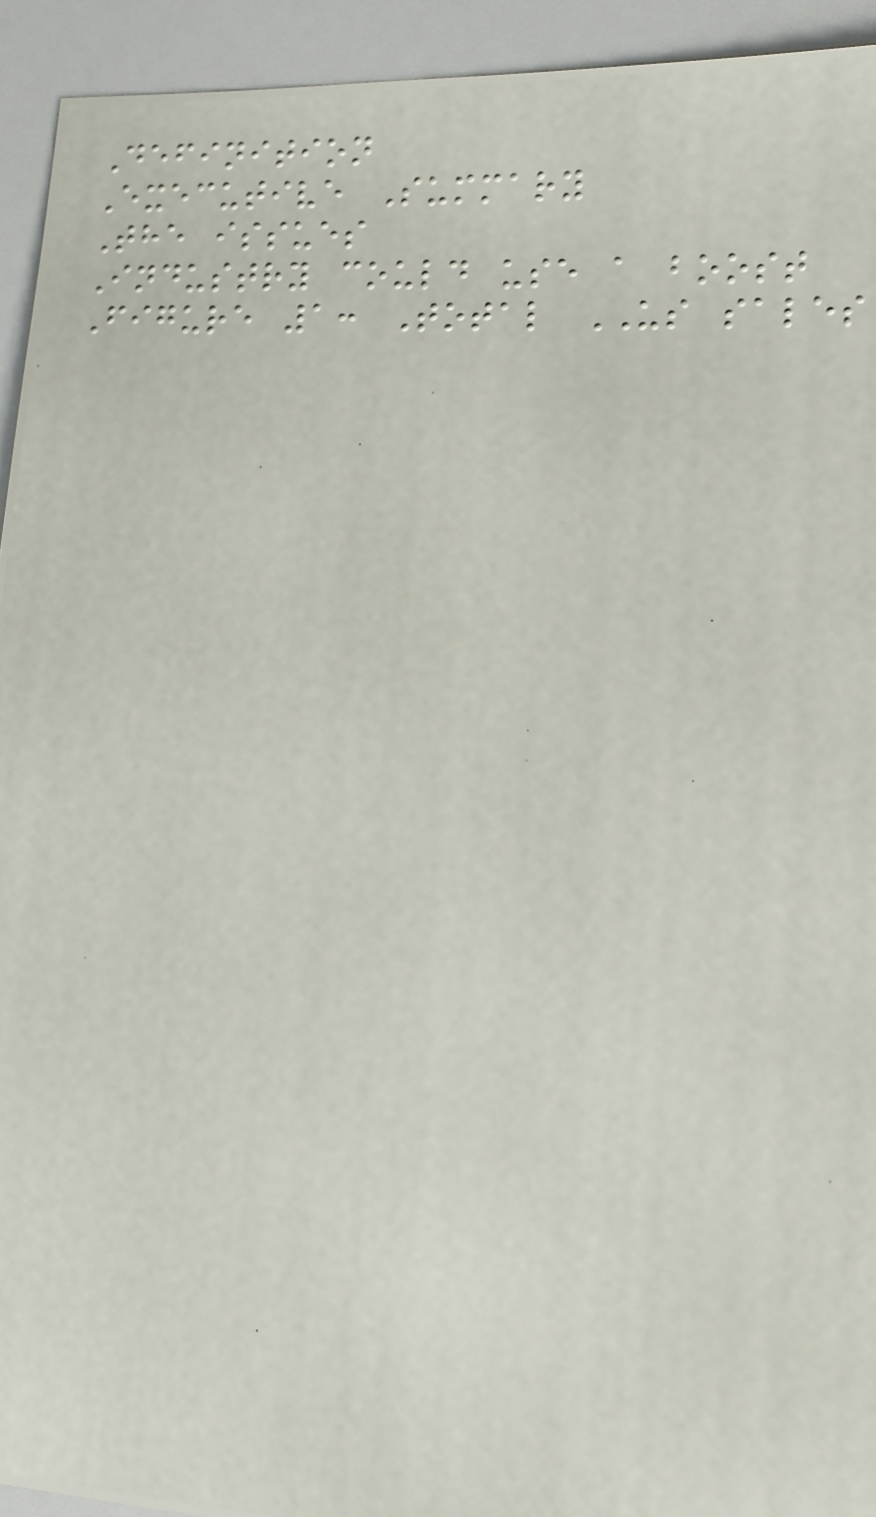Definition
Executive Summary
The issues
Industry could use a boost
Figure 1: Total US sales
